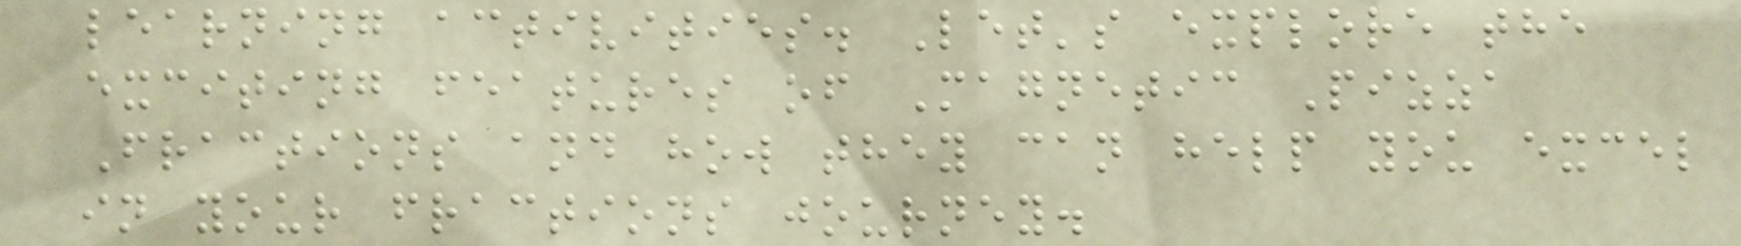learning activities. Let's explore the
exciting features of Magnetic Pizza
Fractions and how they can help you excel
in your fractions journey.
